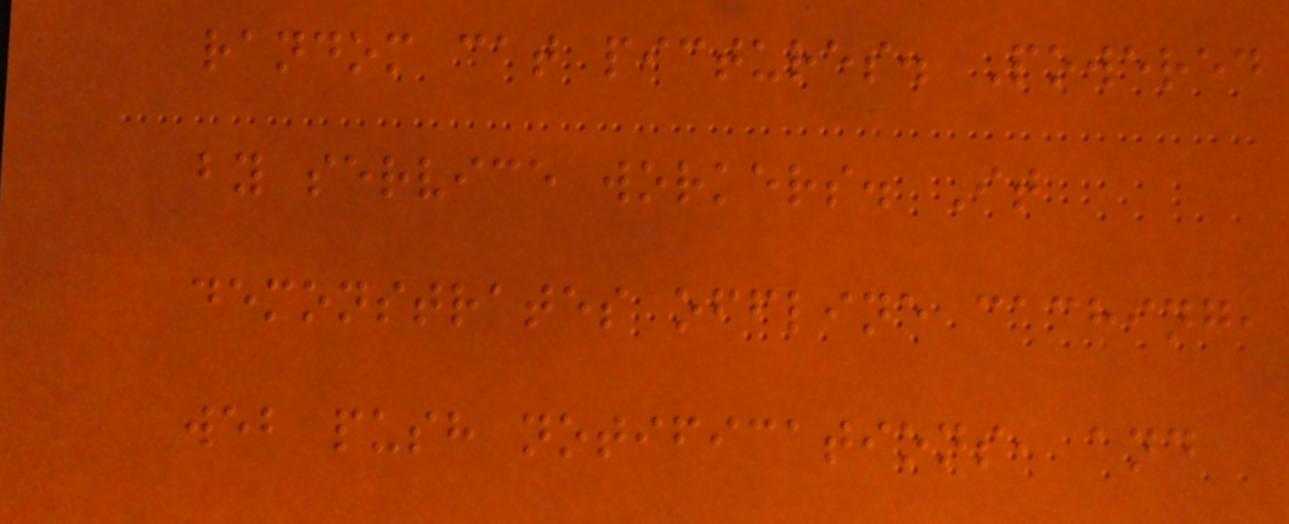random cat pictures. Powered
by service workers. It
demonstrates offline caching,
web push notifications, and
